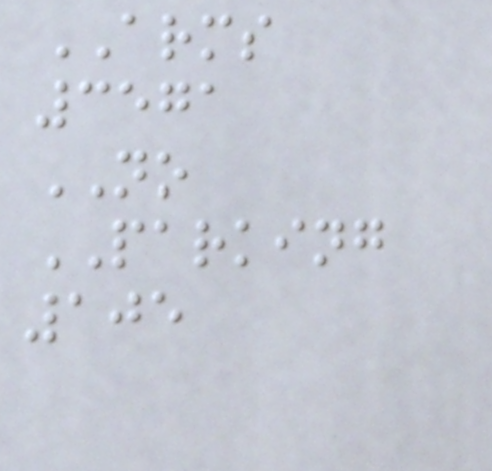ARMS
3571
NO
PARKING
105
